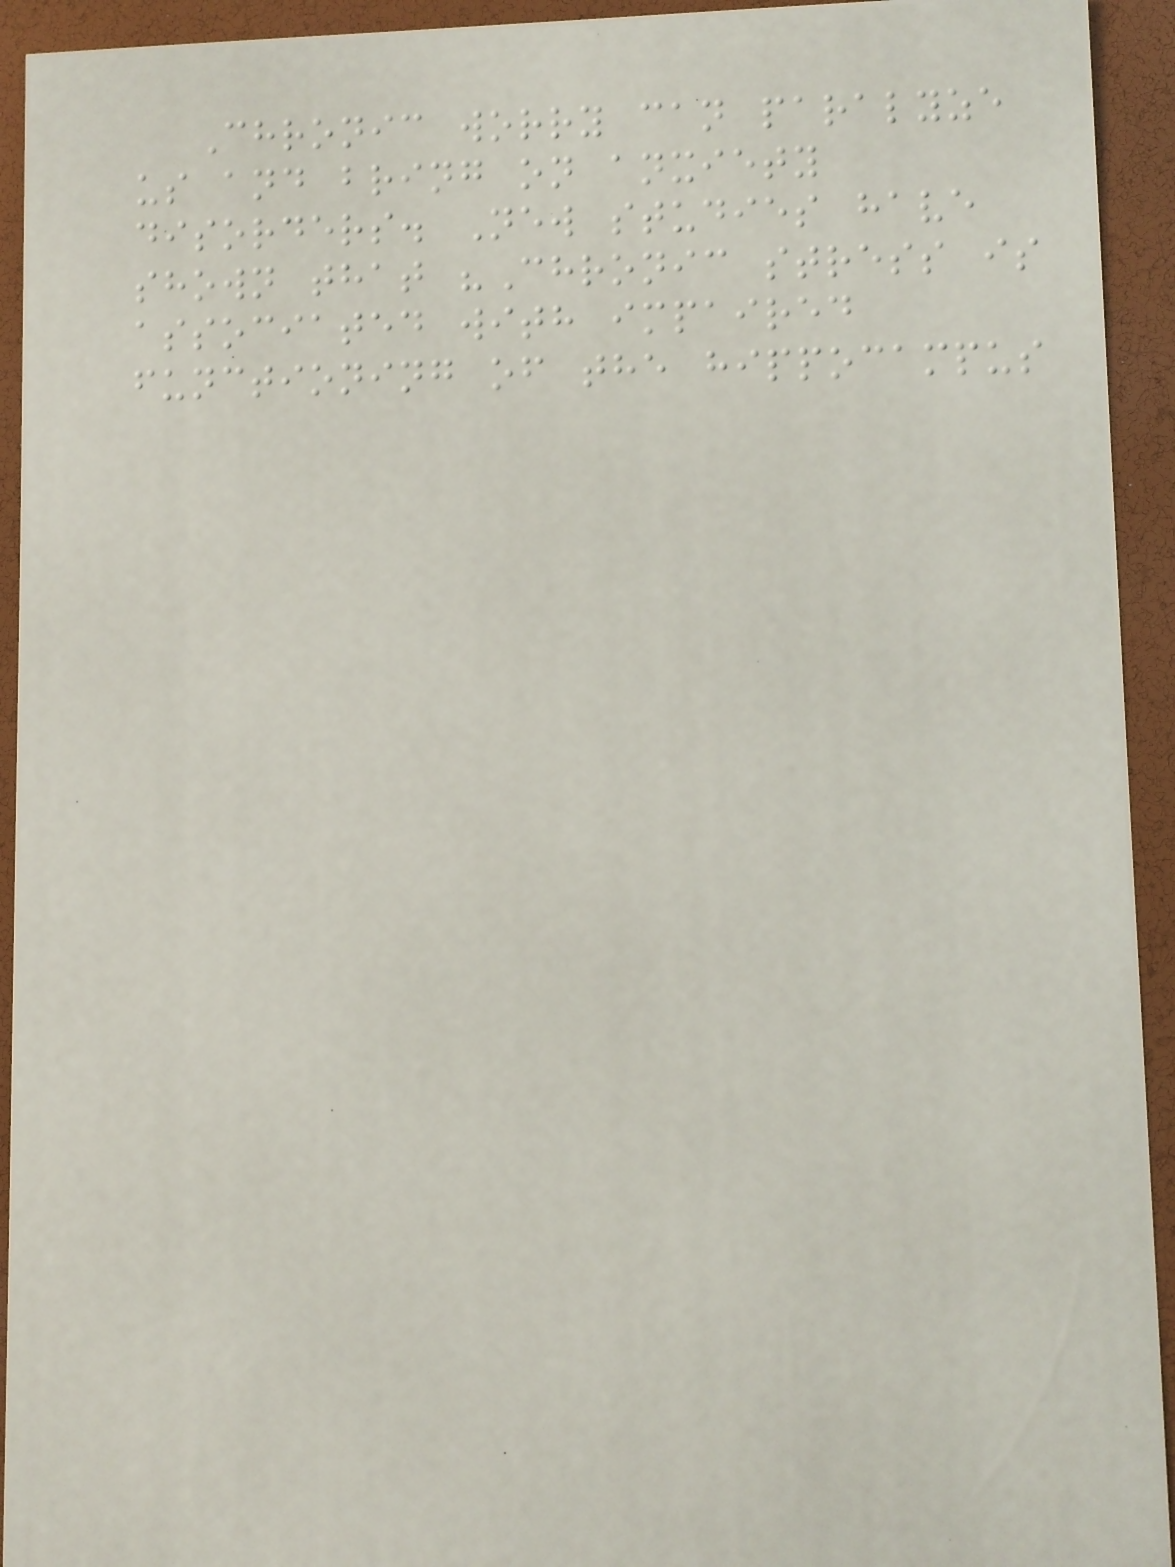Chronic worry can paralyze
us and bring on anxiety
disorders. New studies have
shown that "Chronic stress is
associated with impaired
functioning of the hippocampus
